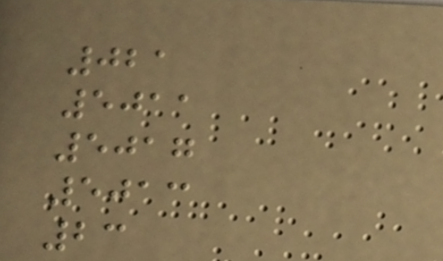021
5011
5017
5013
23
